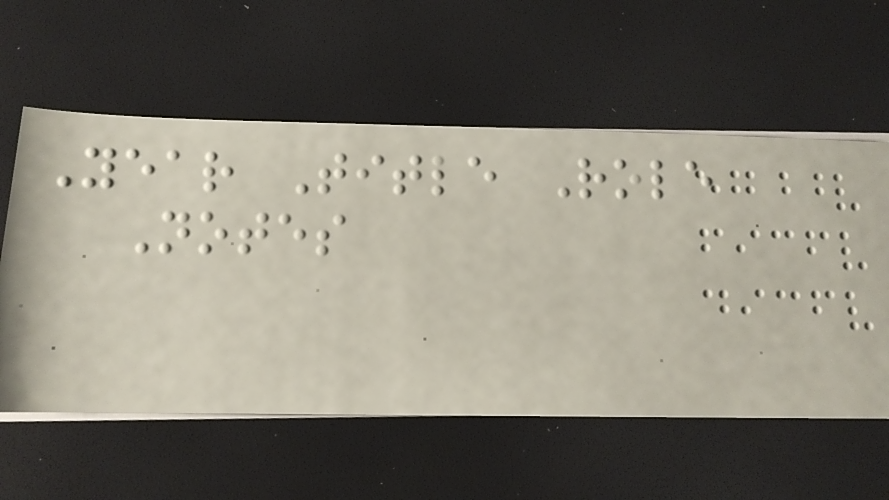Year Title Role
Notes
